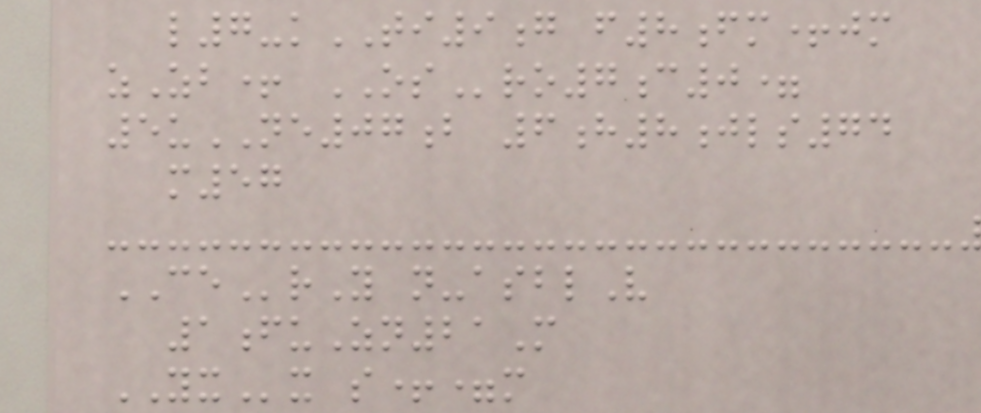l7-kTI9g f8fm+jm
zZb+ OSro7c0=
5uNE07b 6h8jls74
m57
CErY n-asblV
1fuZn21M
YXx s+=m
